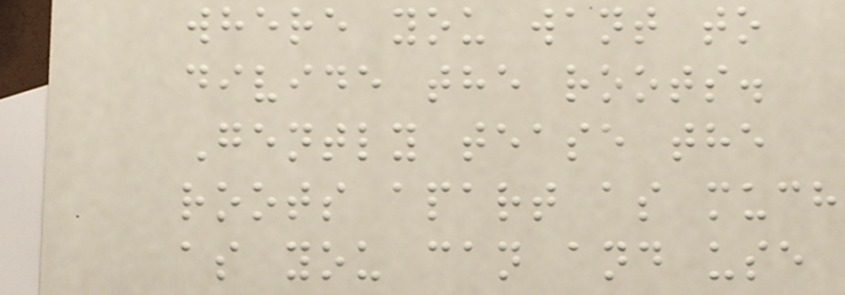where you want to
divide the roots.
Gently tease the
roots apart as much
as you can and use
